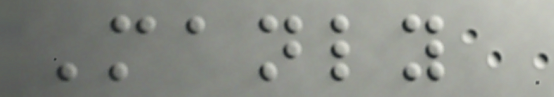Manly
